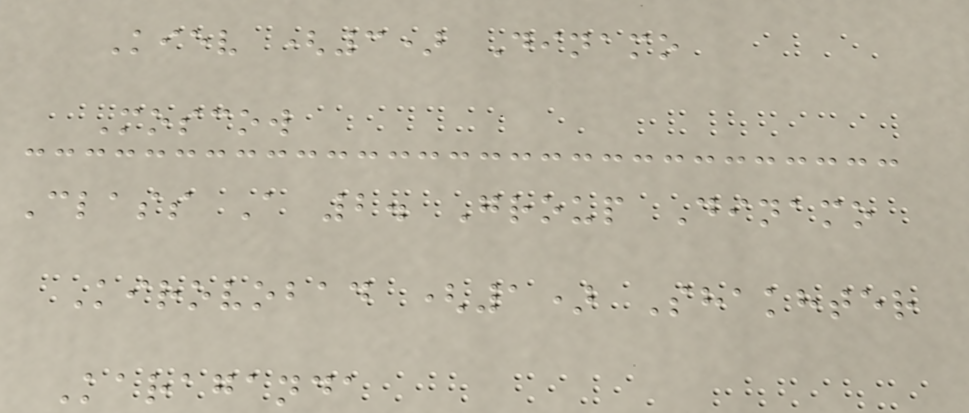Kiev (3) Dinamo
Moscow
Class A 2. Group Dinamo
Kirovobad (1) Shakhter
Karaganda
